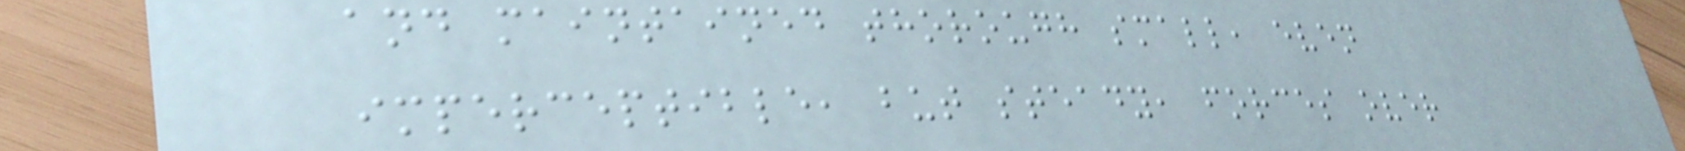and maintained thorough small, even
imperceptible, but steady, forces over
